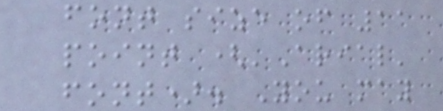font size of 11
point ('Arial'
font). You may
